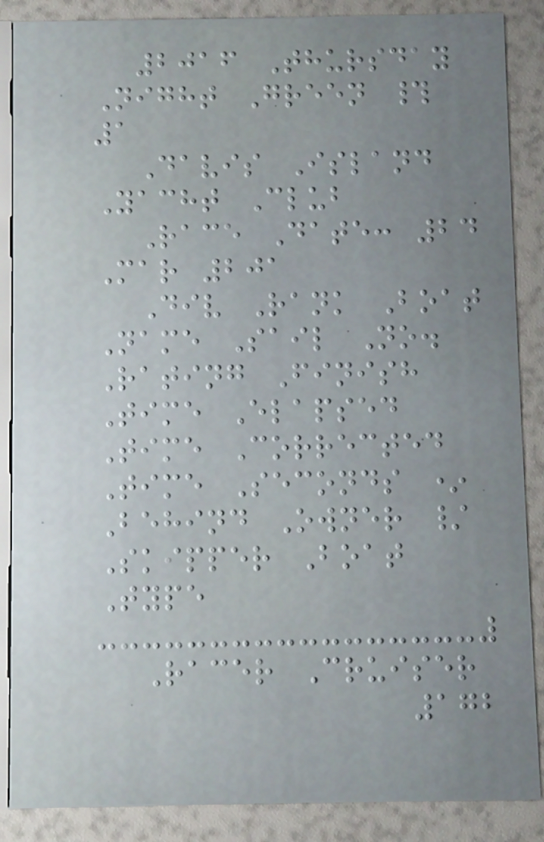2016 Thursday
Night Green #
1
Davis Island
Yacht Club
Race Date: 24
Mar 201
Div Rank Boat
Name Sail No.
Rating Finish
Time Elapsed
Time Corrected
Time Seconds *
Behind Owner /
Skipper Boat
Type
Racer Cruiser
172
